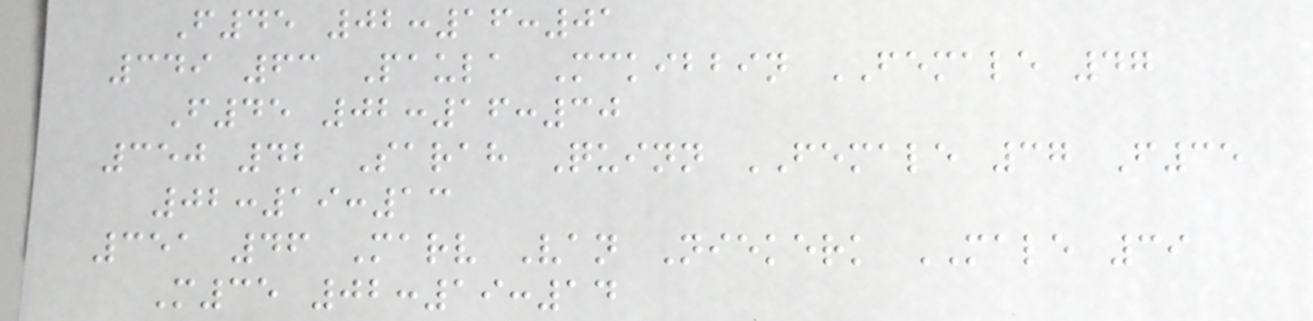F45 02:16:01
349 63 Paula Mckibbin FEMALE 47
F45 02:16:30
350 42 Sarah Quinn FEMALE 37 F35
02:19:13
351 46 Marv Van Niekerk MALE 39
M35 02:19:14
